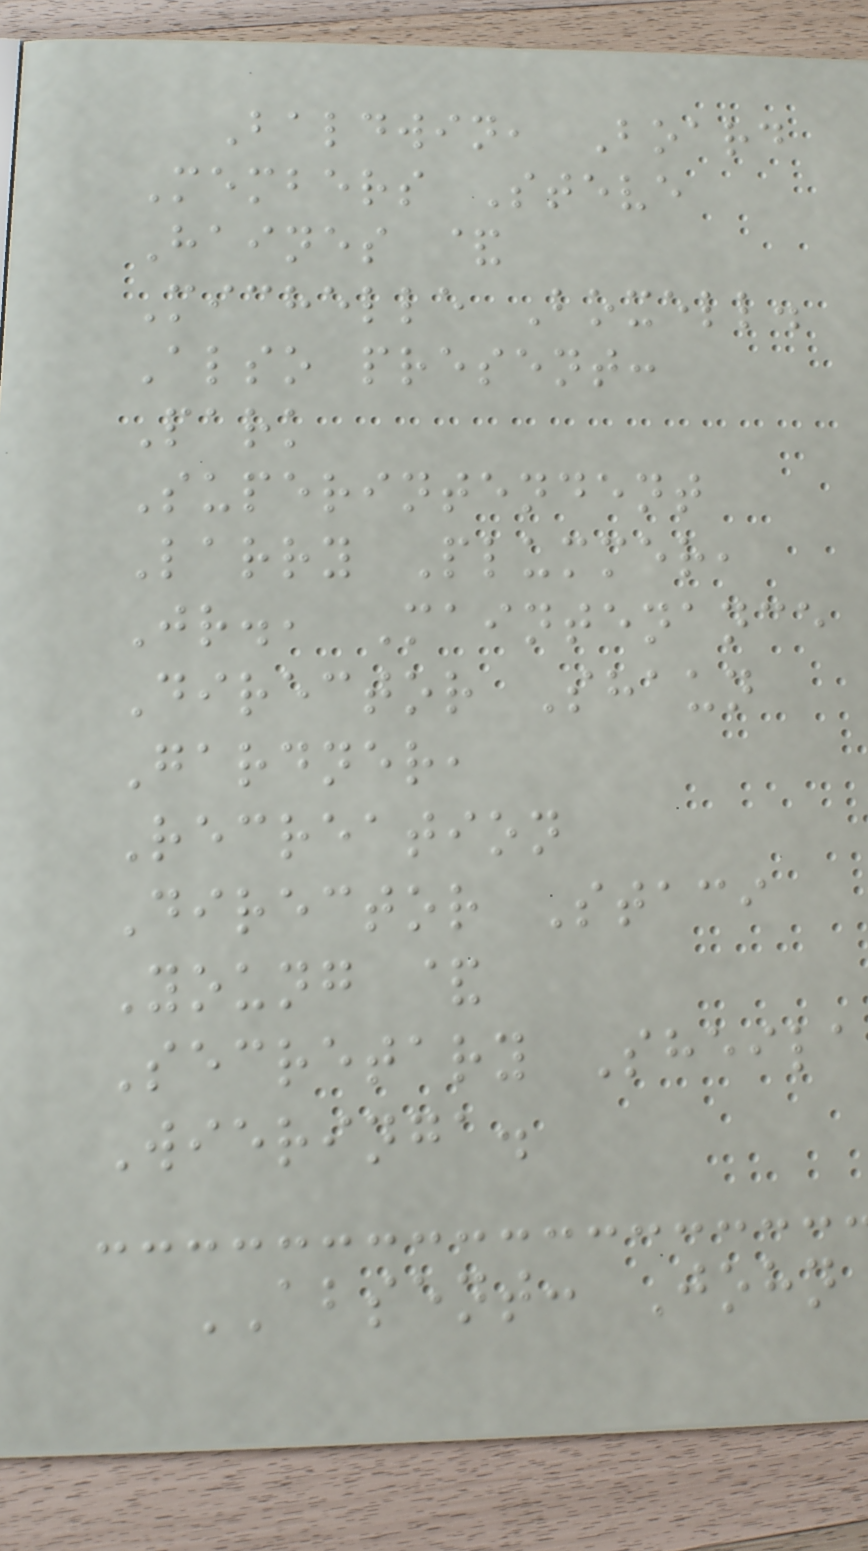Baldwin, Board
Members Steve
Haines &
Michelle Boxell.
Also present:
Park
Superintendent
Larry Plummer,
Jr., Maintenance
Director Shaun
Gardner,
Recreation
Director Staci
Young &
Secretary Sheila
Wieringa.
ABSENT: John
